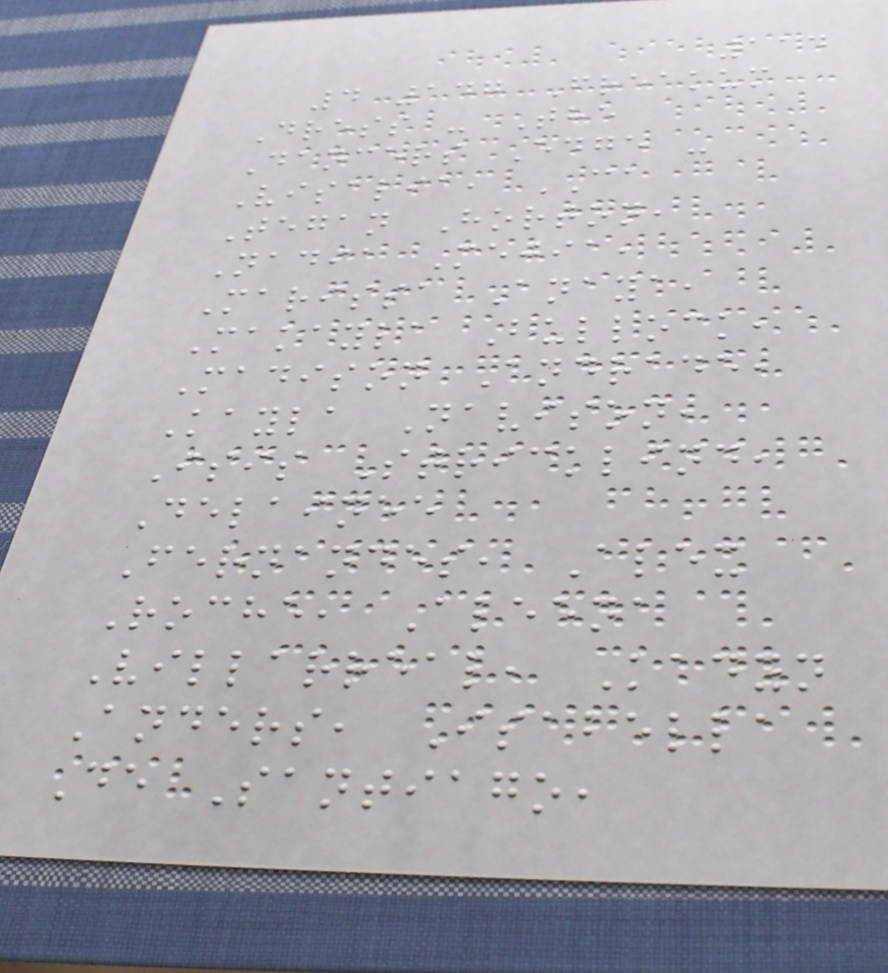114
4 147 Freakum
Dress - The
Dancers Edge -
Visalia, CA
Tegan Horton,
Nadia Mejia,
Marissa Anaya,
Makayla Bullock,
Madison Andrade,
Kayla Navison,
Isis Stricklind,
Delainee
Fernandes, Alex
Roche, Aleena
Villarreal, Kadyn
Anders, Isabella
De Santiago,
